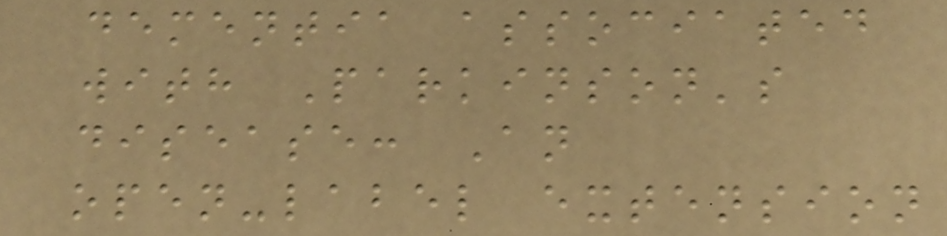dementia associated
with Parkinson's
disease: An
open-label extension
